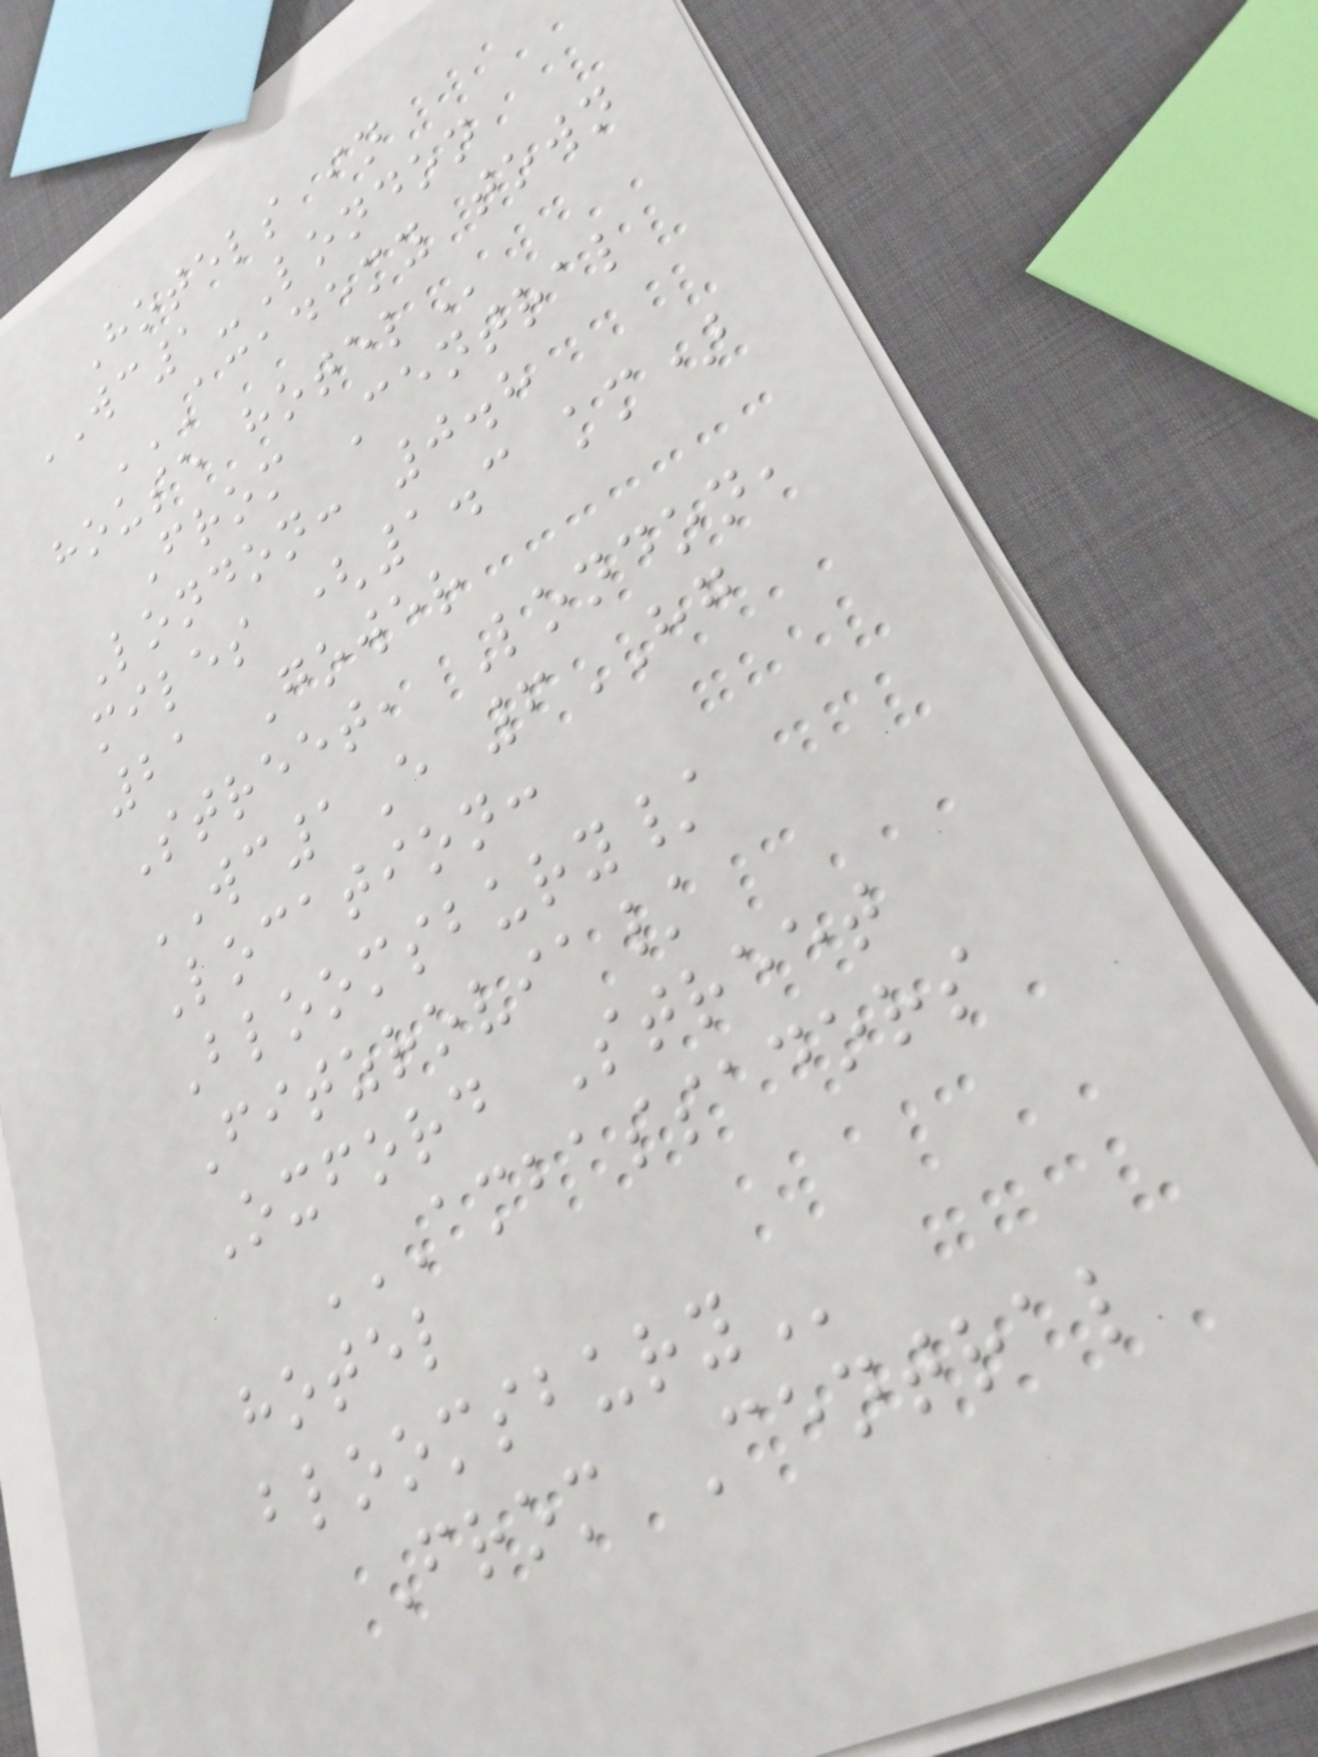Hotels in
WC1-London
ACADEMY TOWN
HOUSE HOTEL
From Central
London: 0.8
miles (1.3 km)
21 Gower
Street, London,
WC1E 6HG
Location:
Bloomsbury/
Fitzrovia/
Oxford Street
AMBASSADORS
HOTEL
BLOOMSBURY
From Central
